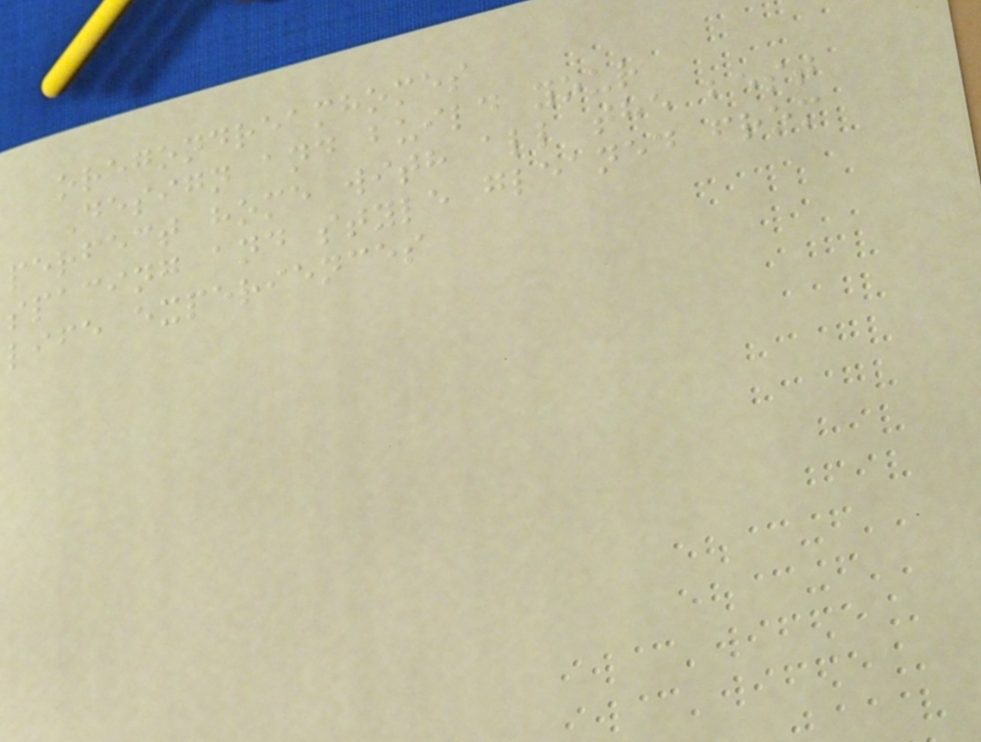oregondreamhomes
Design and build your
perfect home with all the best
spacing and style gleaned from
life experiences
